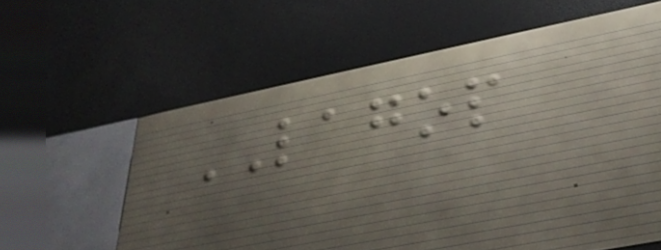LAGOP
